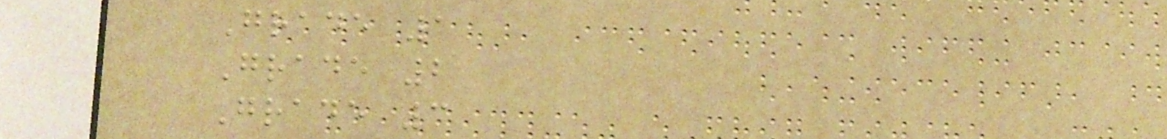Grade 1
Grade 2
Grade 3
